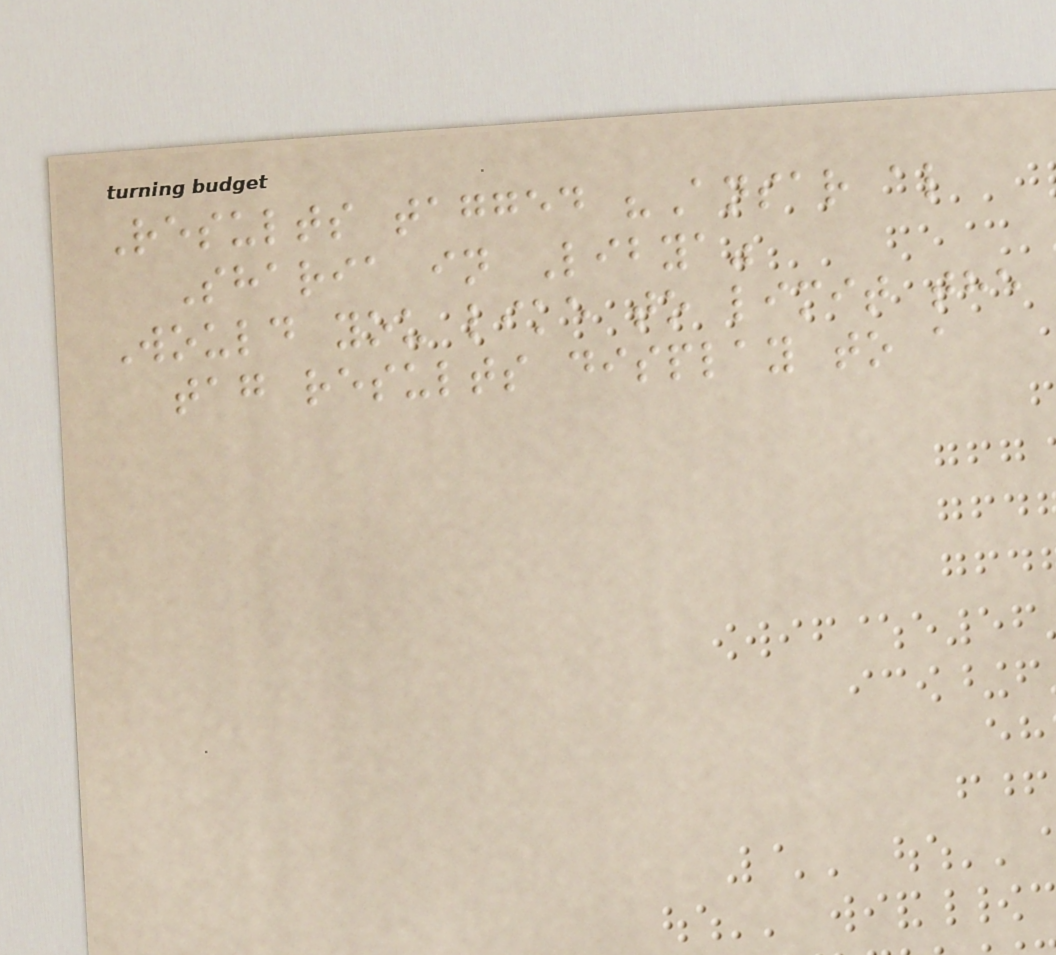Results tagged "Ansar al
Sharia in Libya"
Would you like to limit the
tag results display to a
